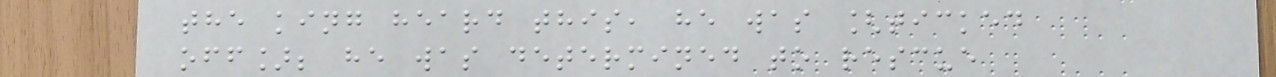the king heard this, he was [ticked
off]; he was determined to rescue
